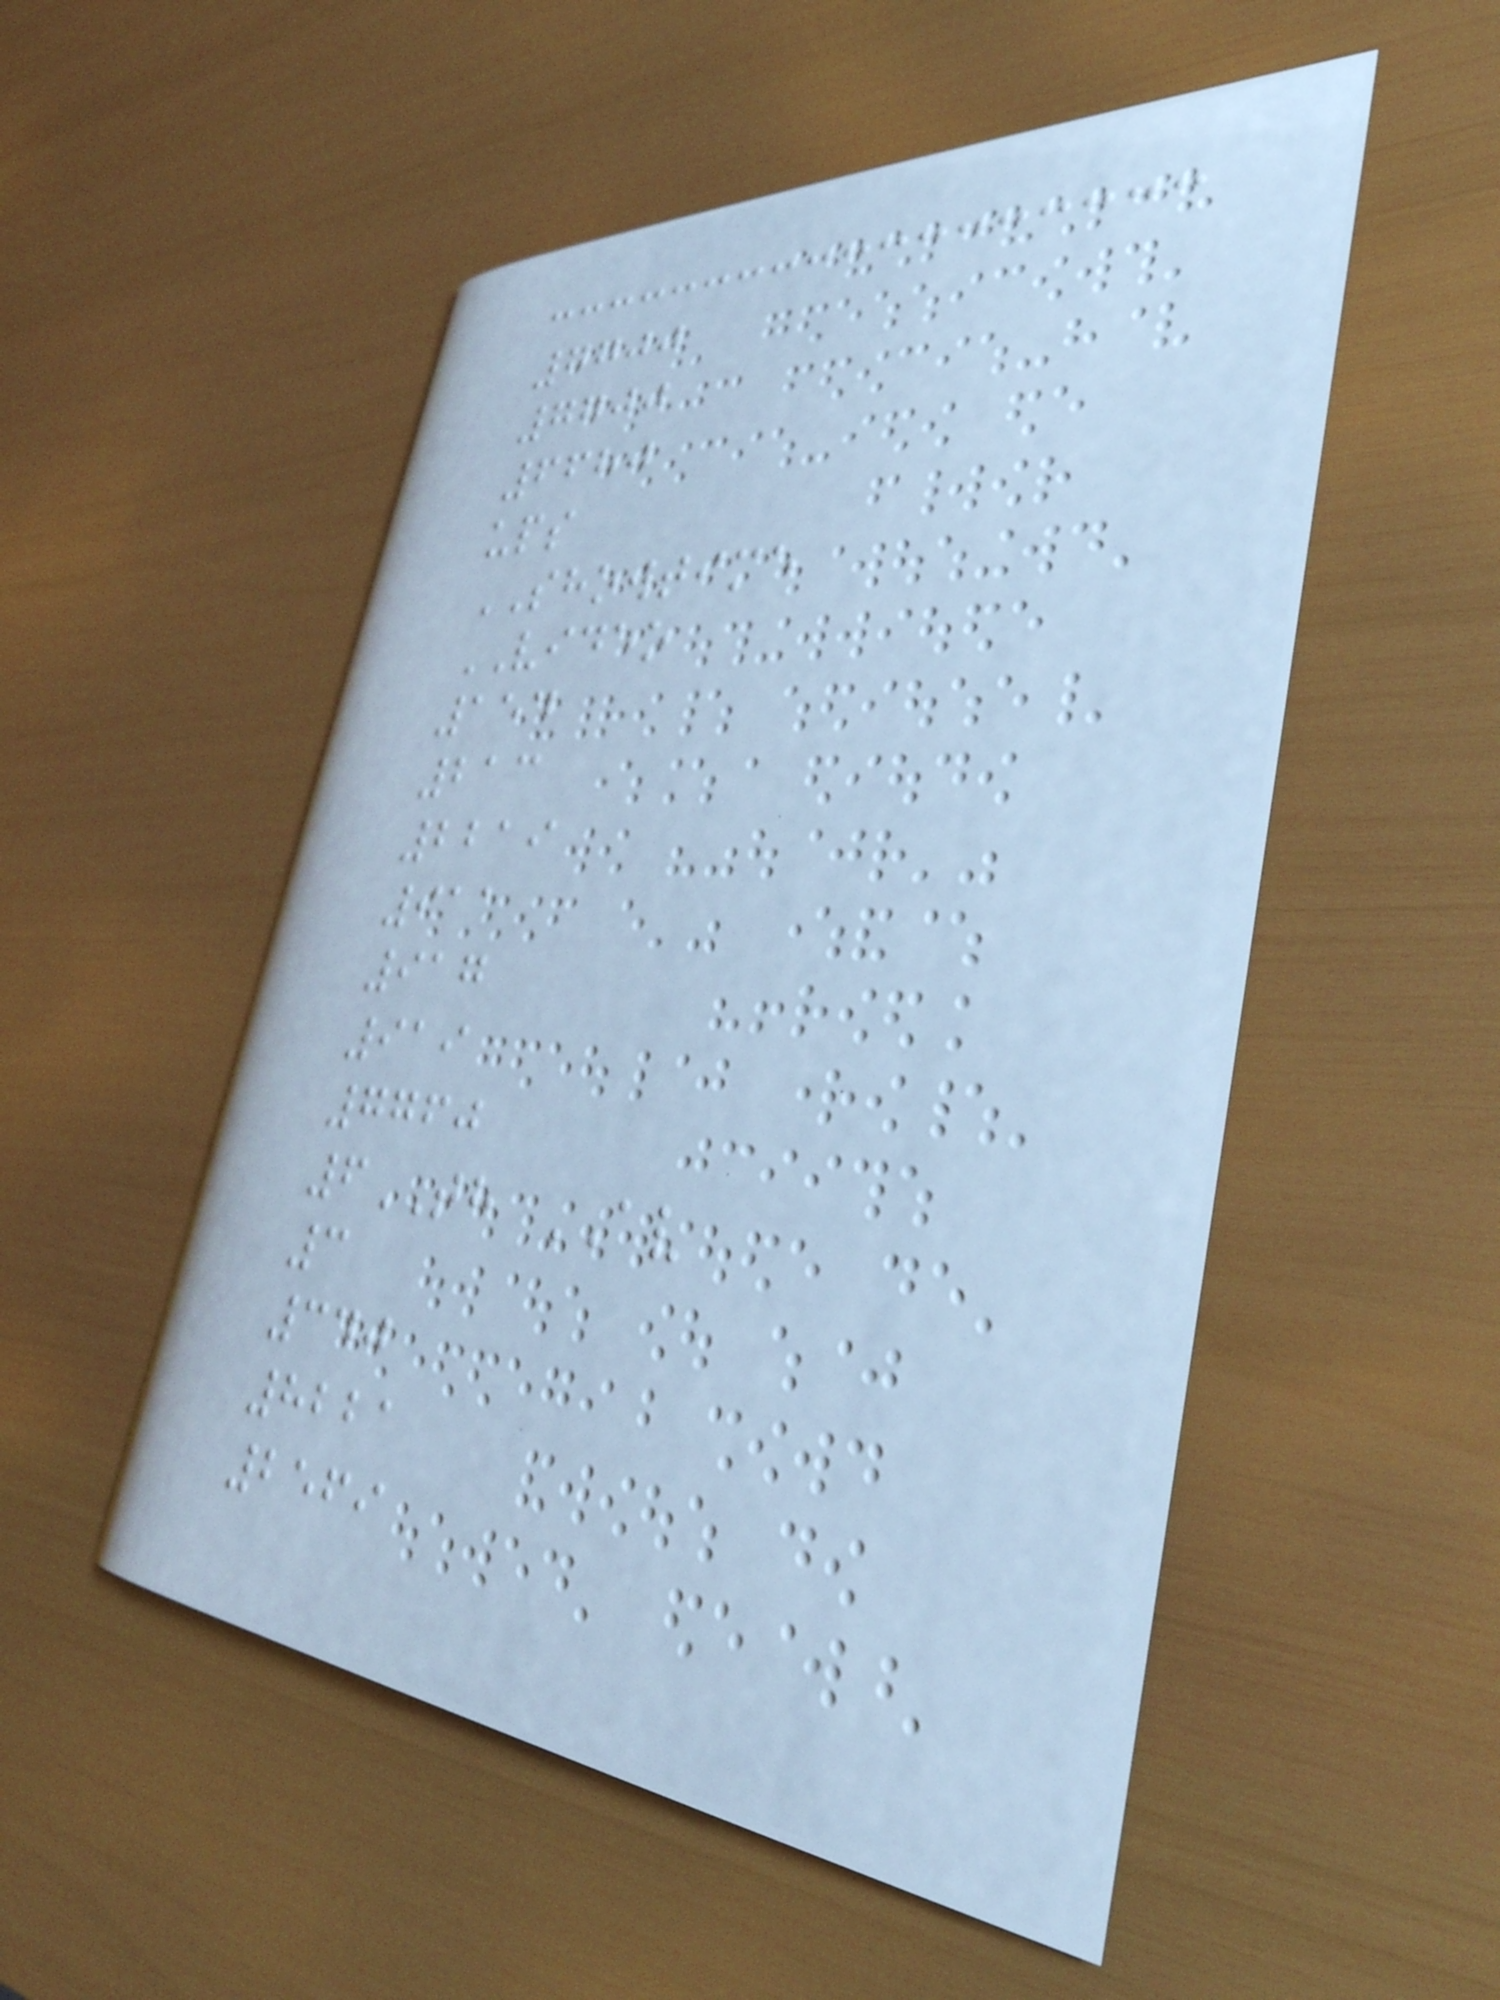7700
7700
6680
ups
SHOWTIME
VIDEO
154
213
2219
911
917
919
7760
6TH AV
3
340
8221
2569
